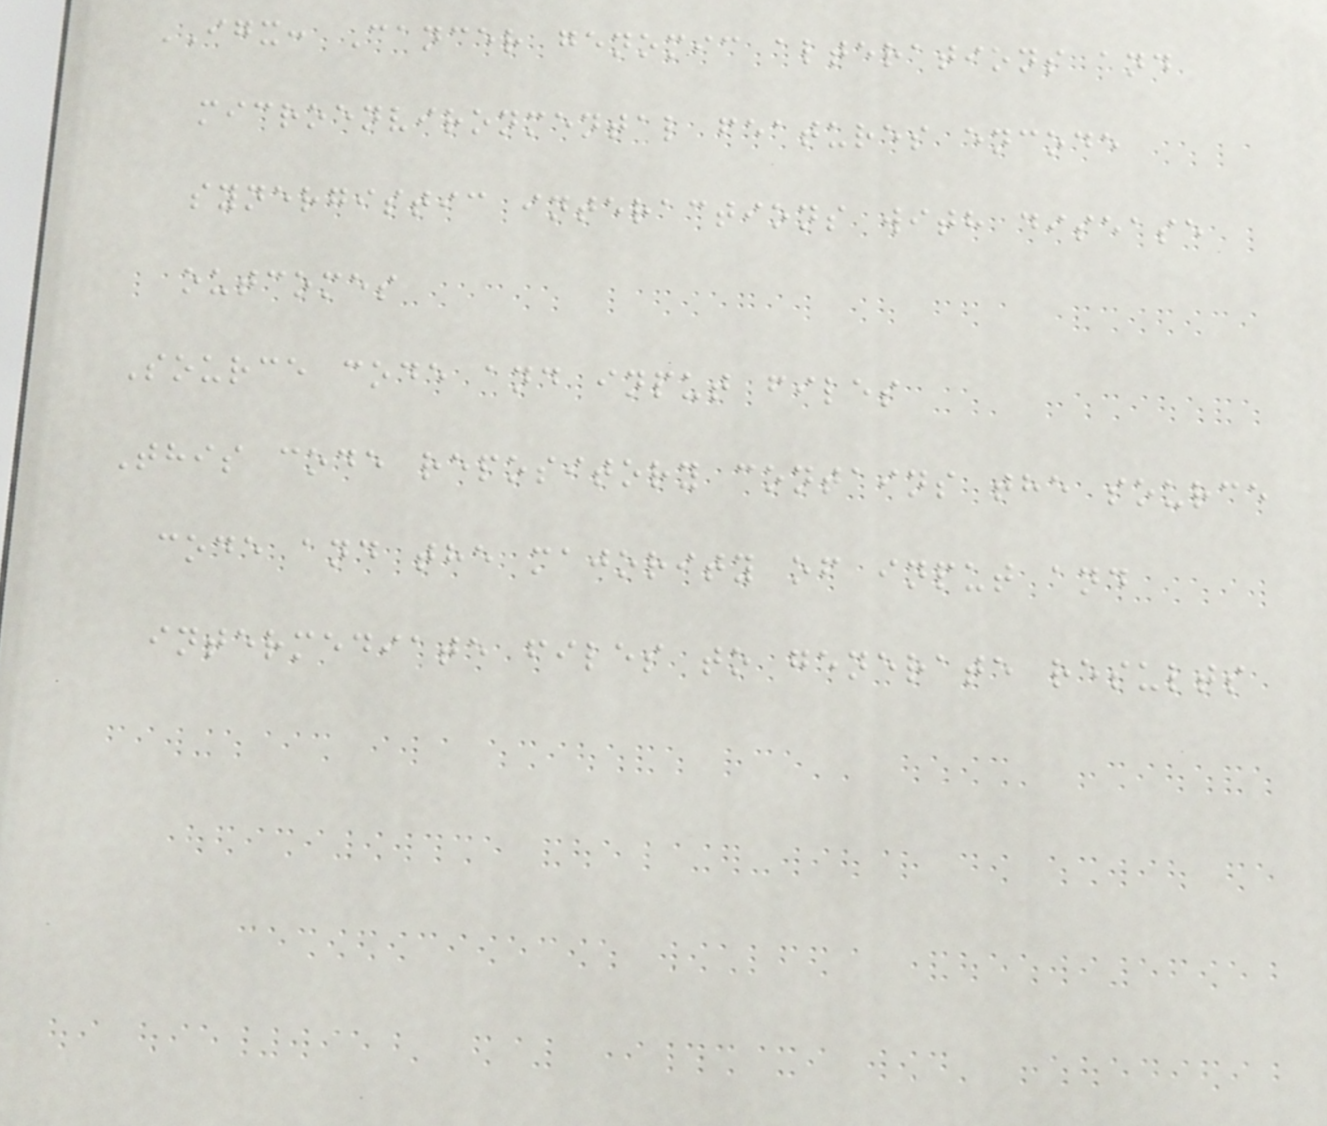IGX: Cancer genomic alterations and
microenvironmental features encode
synergistic interactions with disease
outcomes
Source code and input files
This code repository contains the source
code and the majority of input and
intermediate files to generate results
